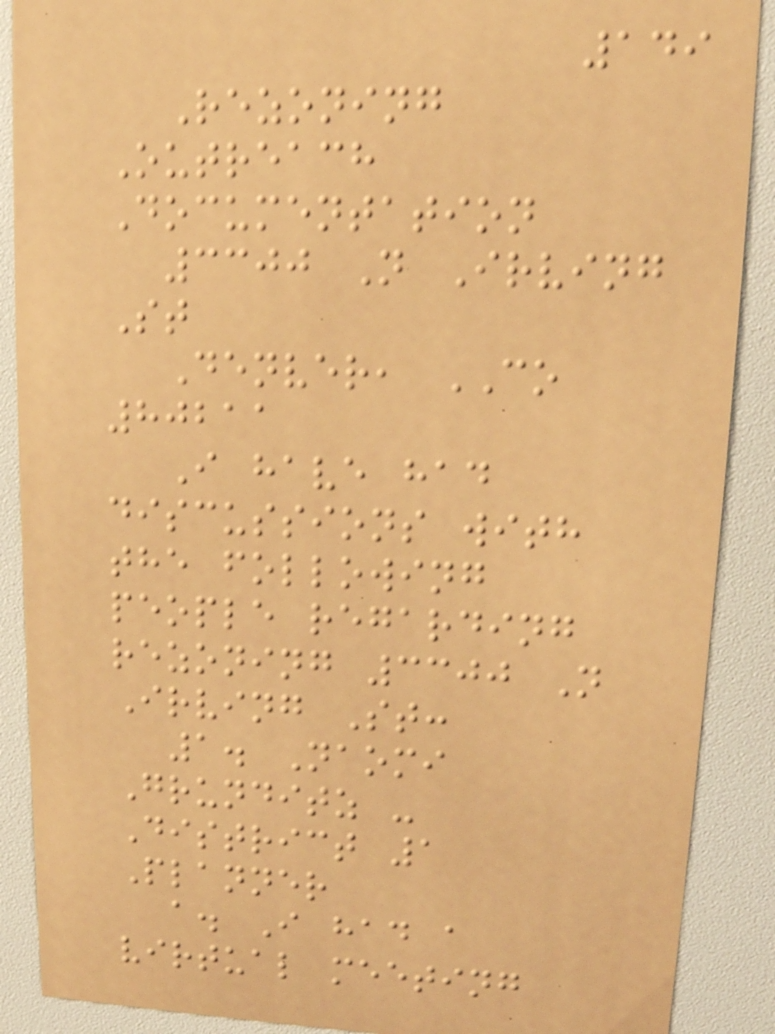149
Rezoning
Outreach
Documentation
3300 N Irving
St
Denver, CO
80211
I have had
discussions with
the following
people regarding
rezoning 3300 N
Irving St:
1. Naomi
Grunditz -
District 1
Planner
a. I had a
virtual meeting
